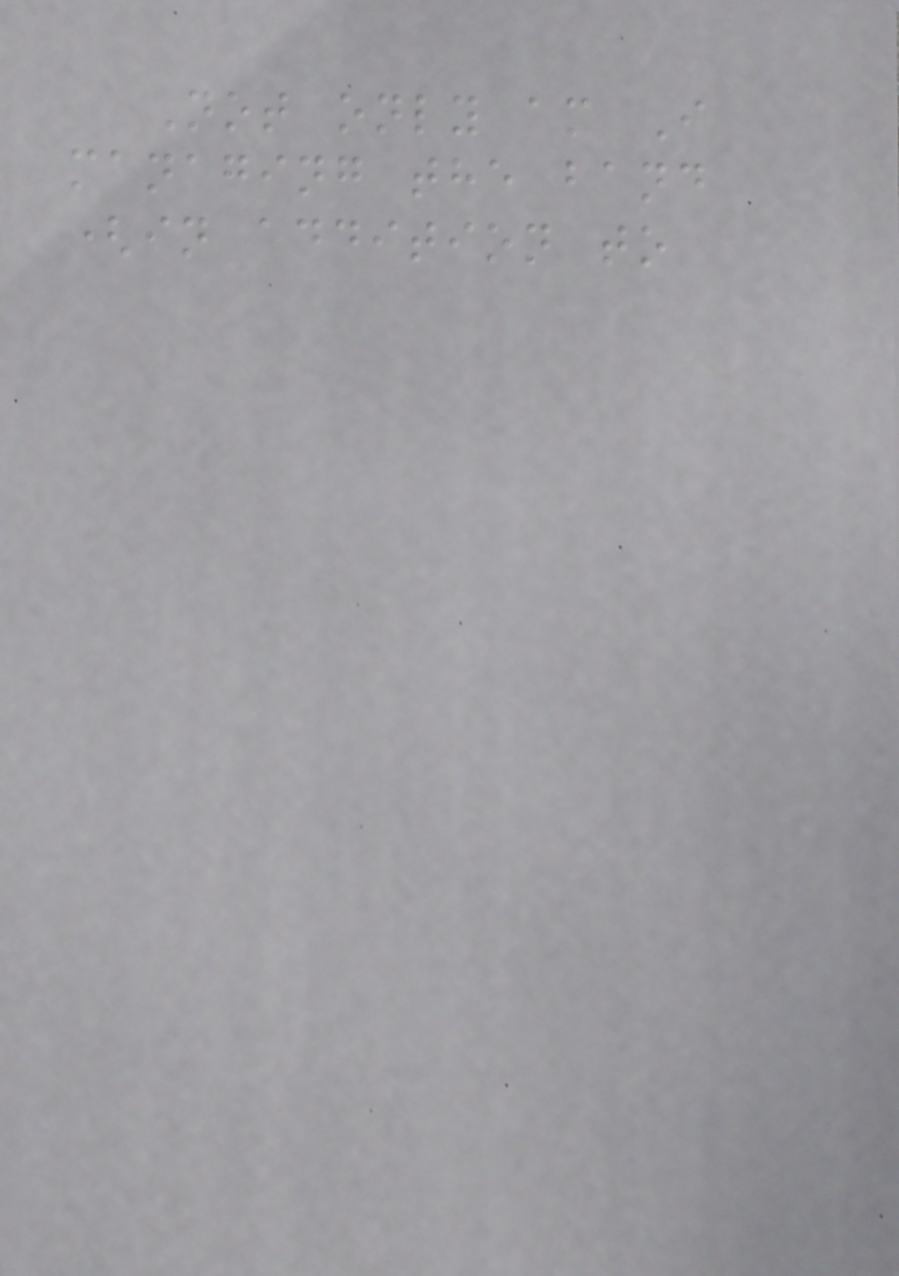Not only am I
managing the band
(in addition to
